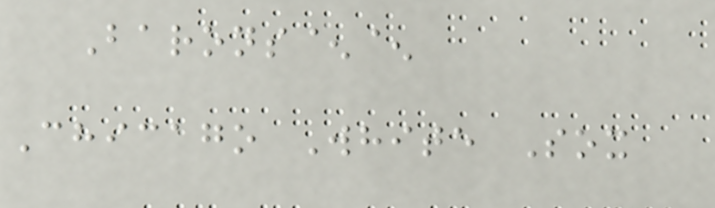Barons^^
Chicago White Sox
